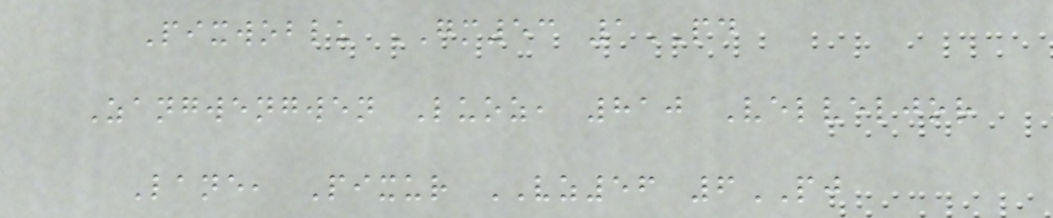Pixwoblu GM53 1PD
Zangwengwen Luoz, 810 Velveljor
Lane, Pixur VZ56 6PJ
